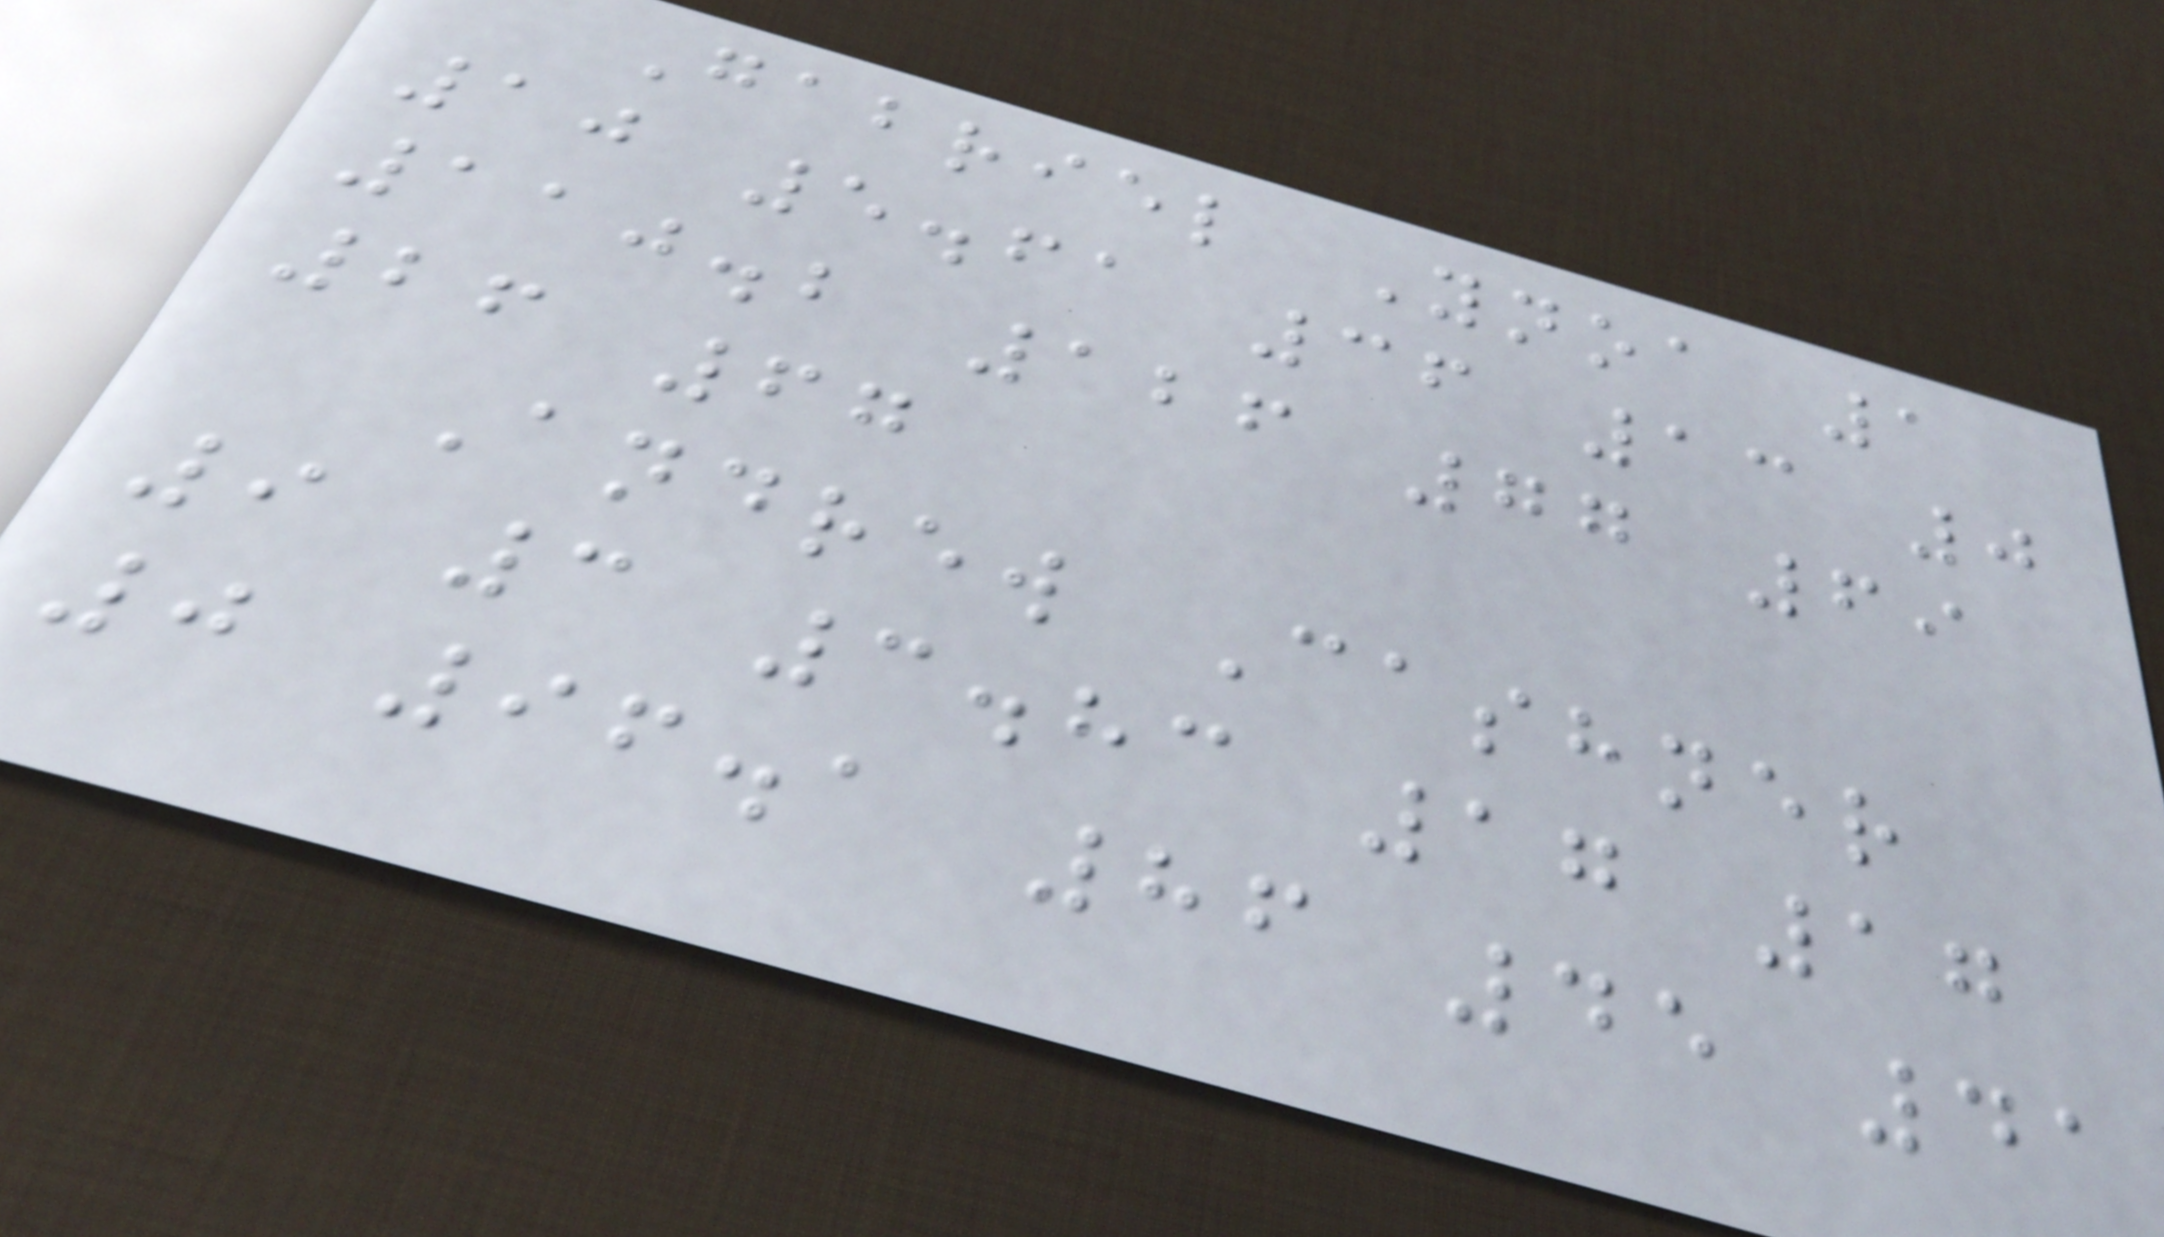Gabriel Ynoa 1
10 5.61 36 13 0
110.2 126 77 69
26 67
Andrew Cashner
9 3 3.83 17 17
0 96.1 86 45 41
